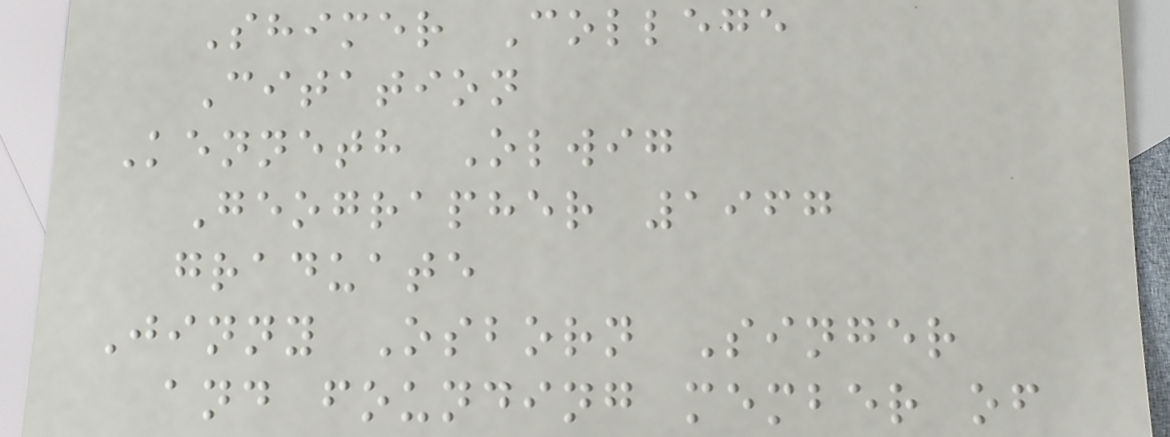Shimer College
Citation
Kenneth Olwig
Geographer 1967
graduate
Jinny Osborn Singer
and founding member of
